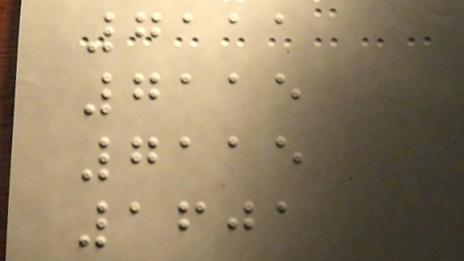7111
7115
7115
1601
